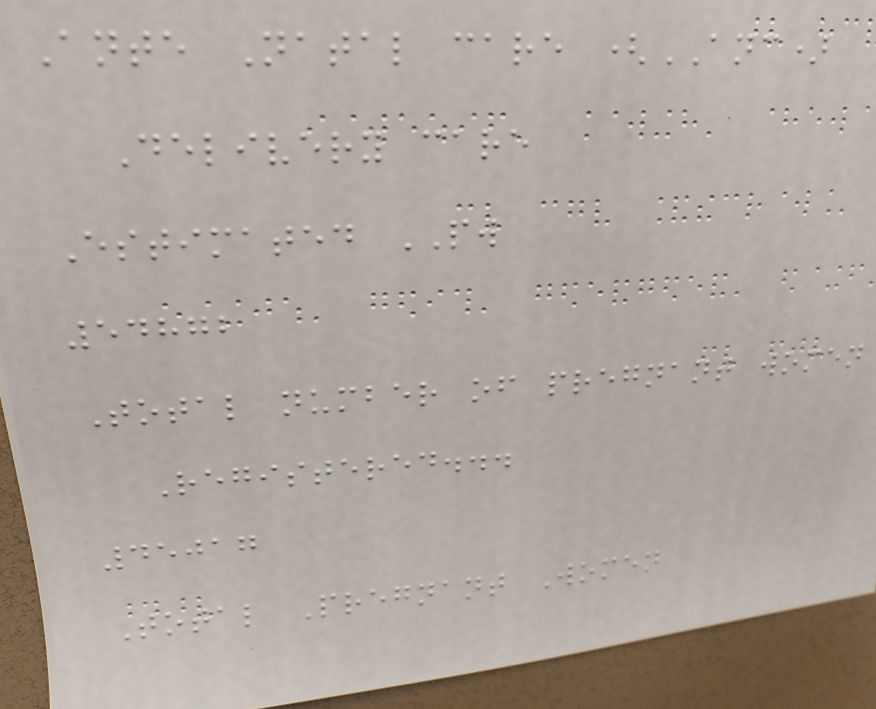Ante Natal care (ANC)
Delivery care
Estimated PW
54872
Total number of pregnant women
Registered...
45017
Total Pregnant Women
